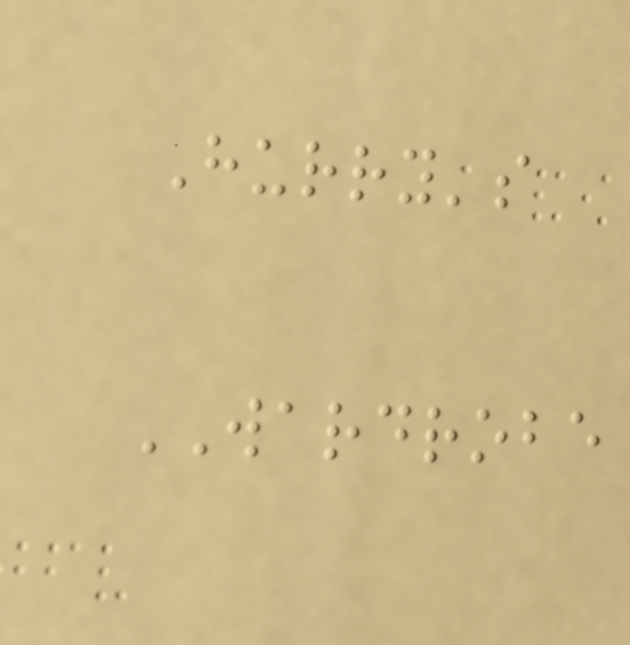Hurry's
WARDROBE
